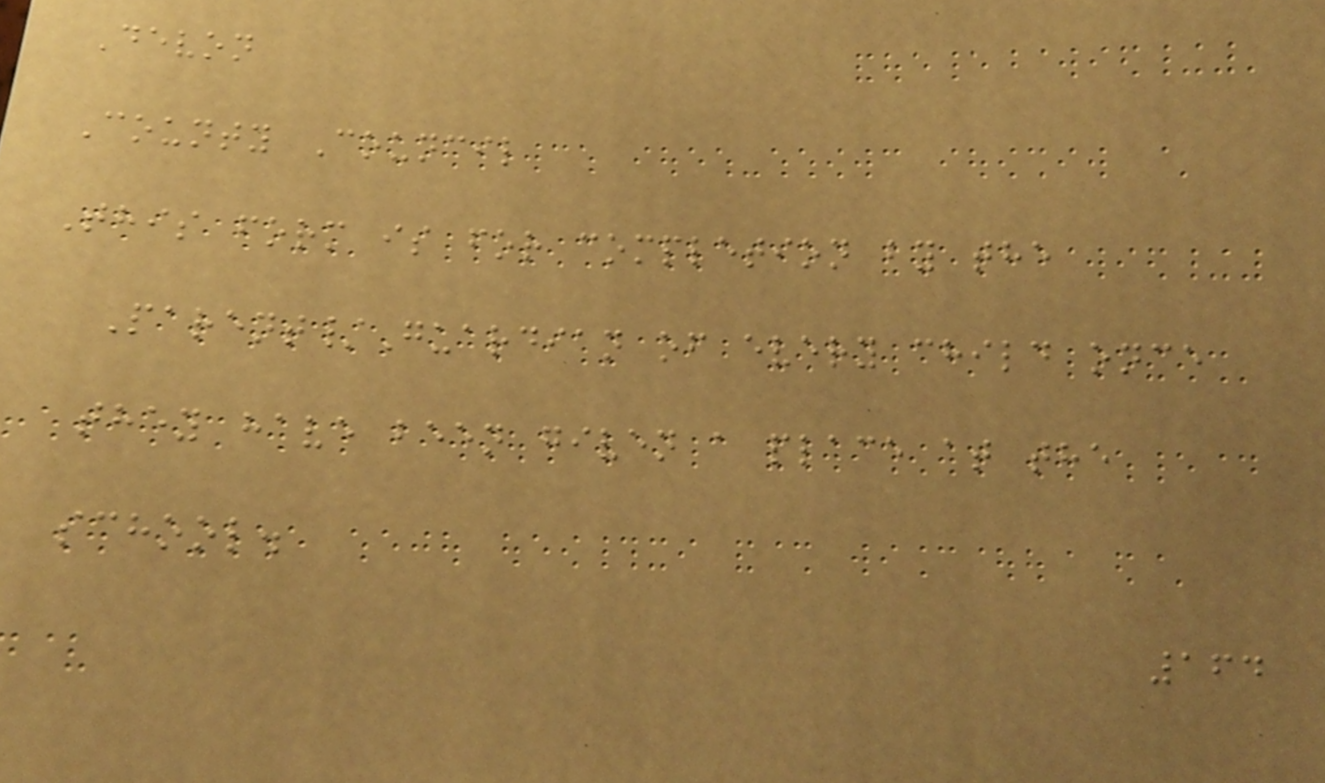Devon
County Council
This form is for completion by the
Parent/Guardian of every child once
they have been given a place at the
school.
164
